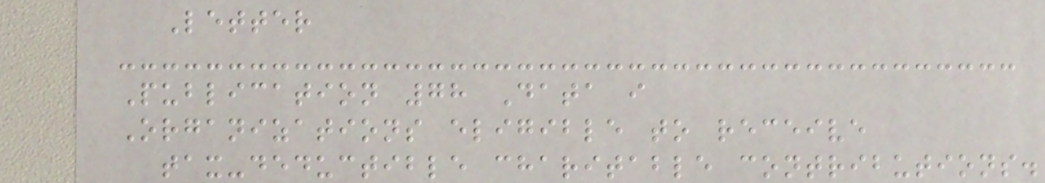Letter
Publication 78 Data i
Organizations eligible to receive
tax-deductible charitable contributions.
